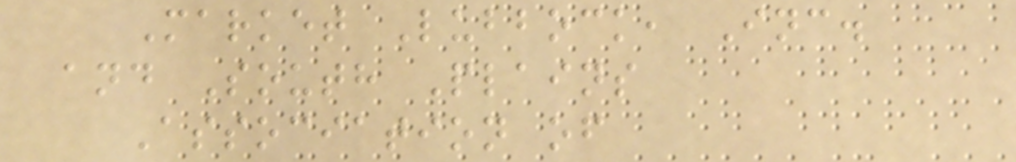Market Lubbock, Inc.
and South Plains
Association of
